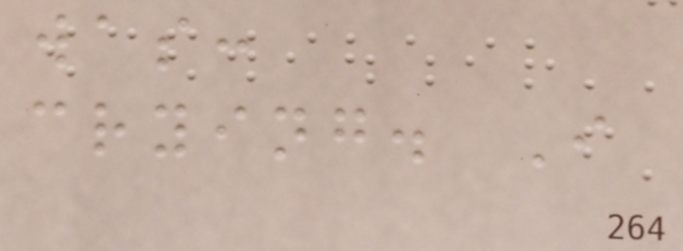was:
crying. I
